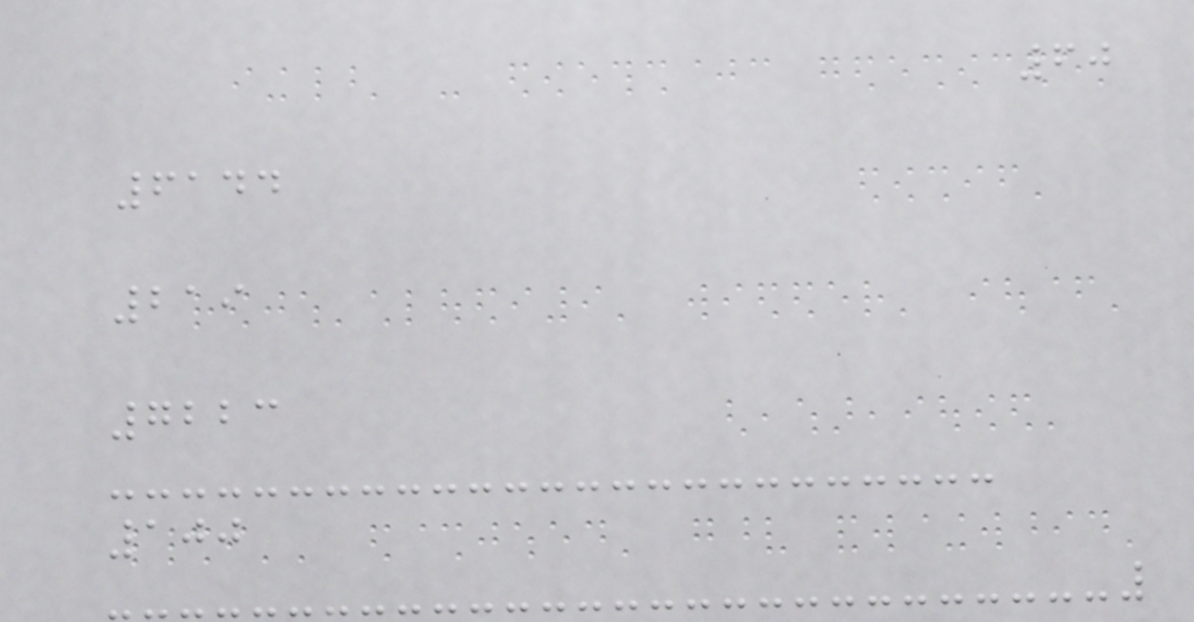60
6144
219
7223
100
